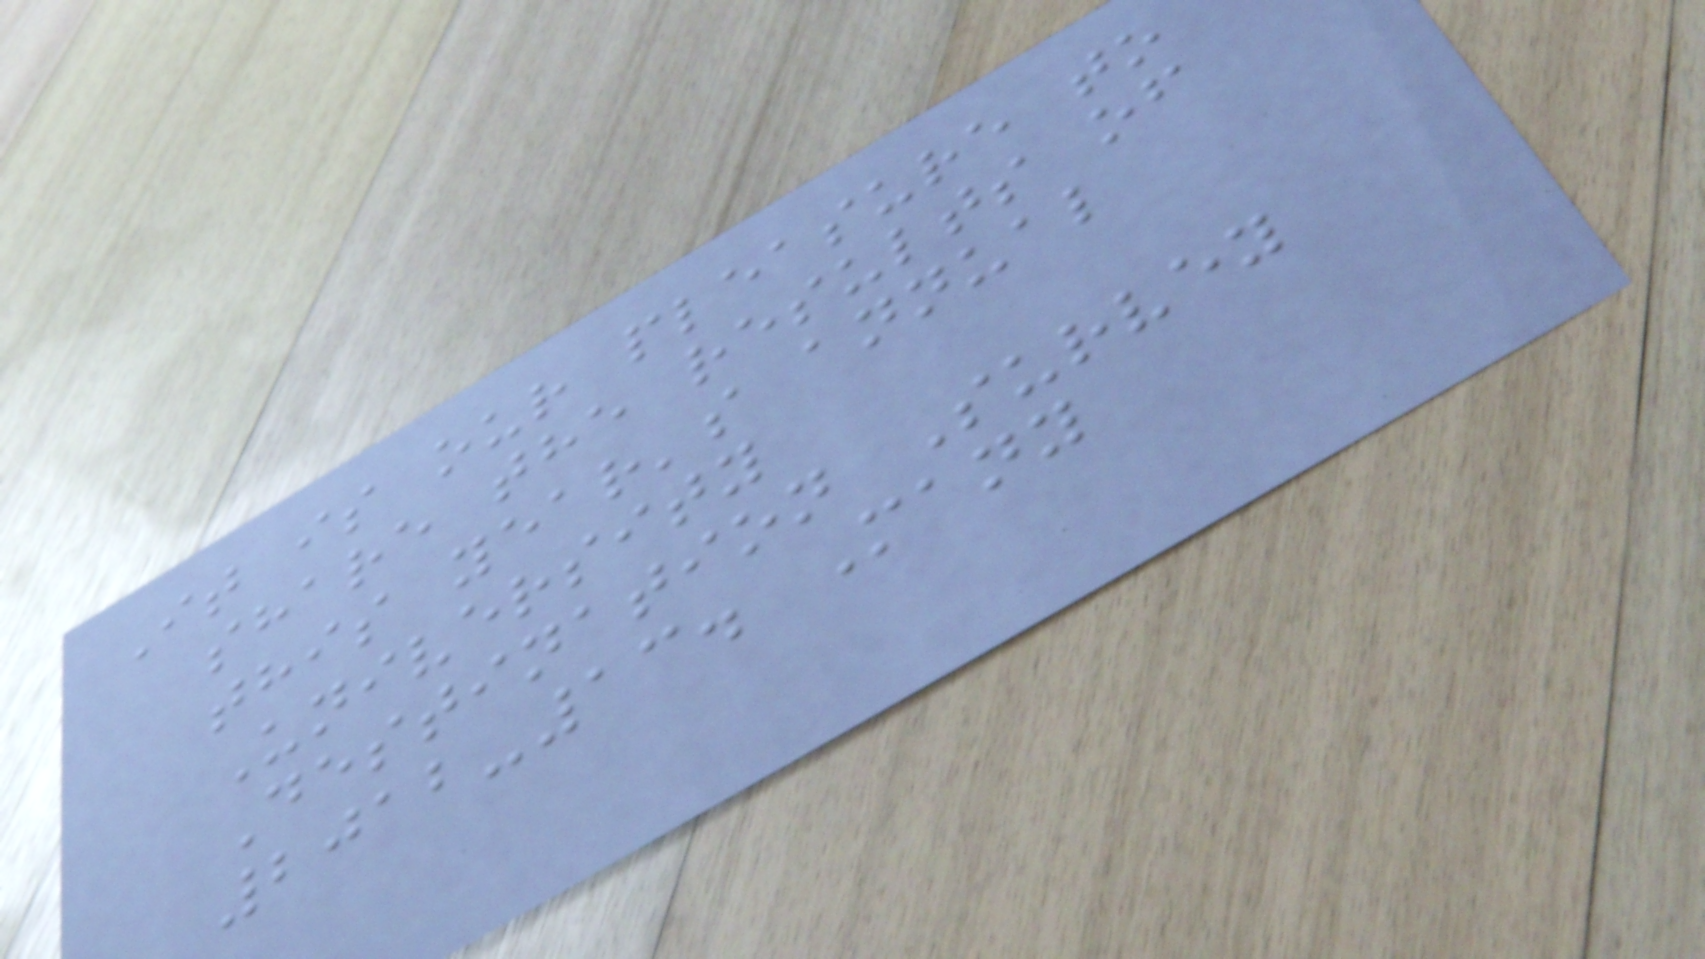It is our pleasure to
share the results of
this year's annual
University
Destination Survey
2012-13. Many
